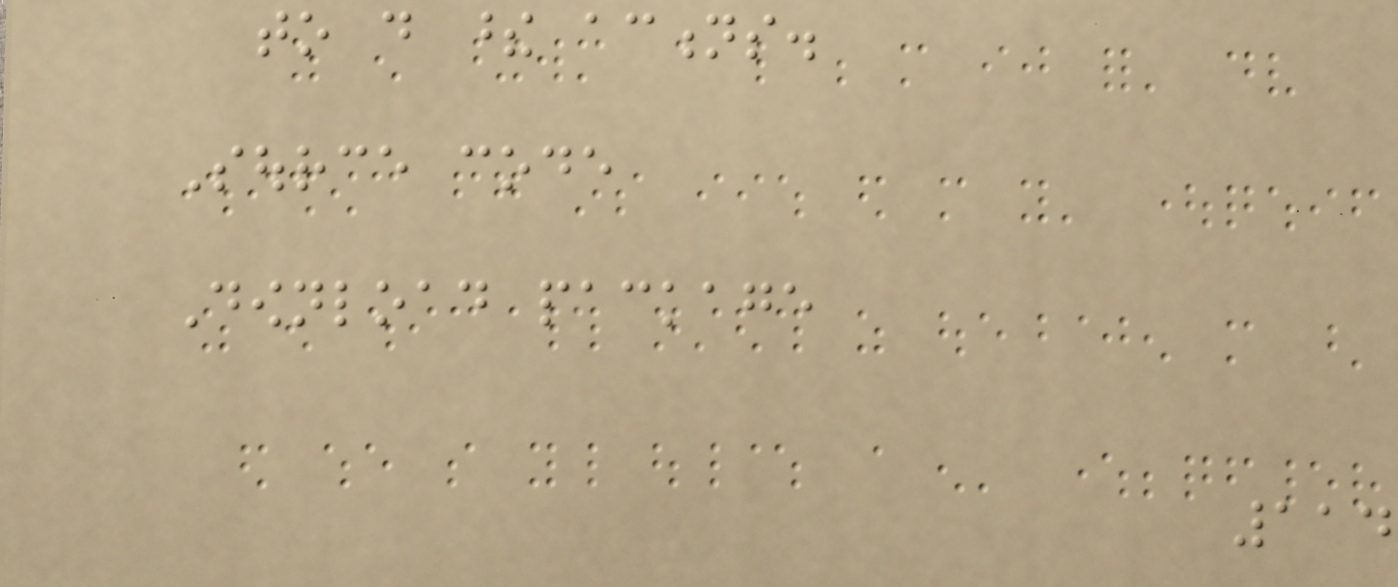to do these actions.
Source code
Download package
114
